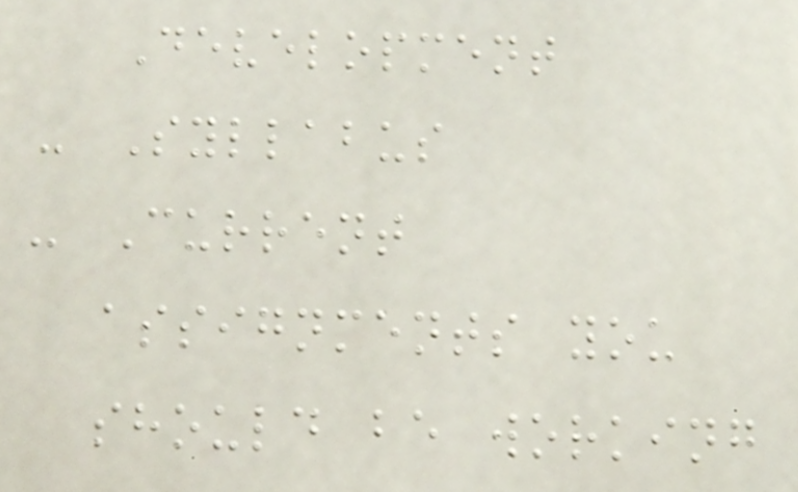Development
- Syllabus
- Current
assignments you
should be working
